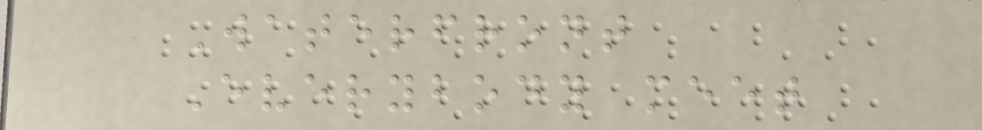Waterfront
Everybody meet
